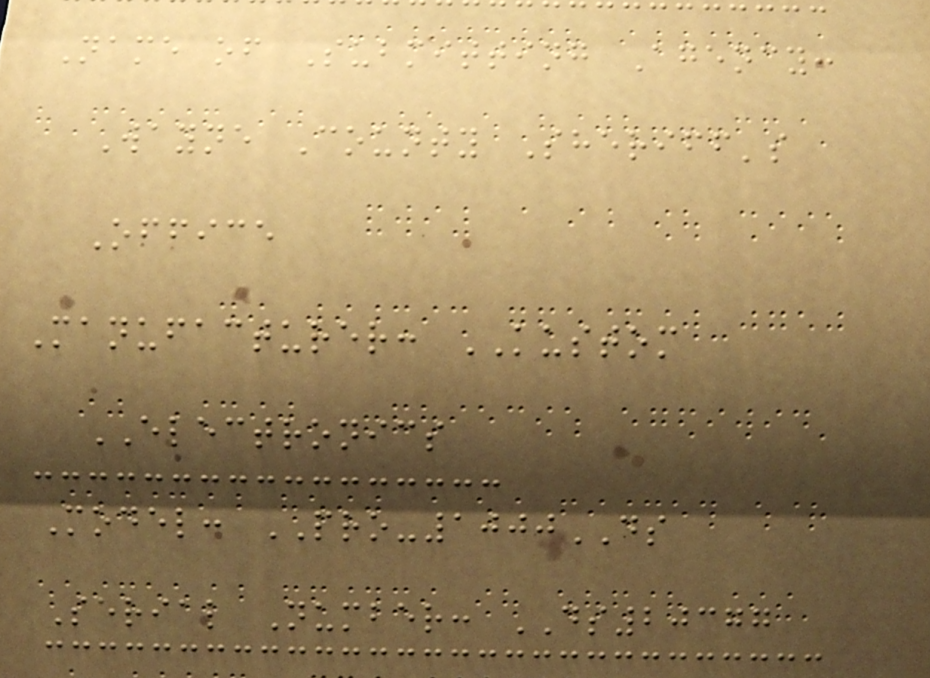Name of Submitting Agency:
Wayne County Sheriff's
Office
Manufacturer: KUSTOM
ELECTRONICS
Model: PRO-1000DS
Serial Number: DS20377
